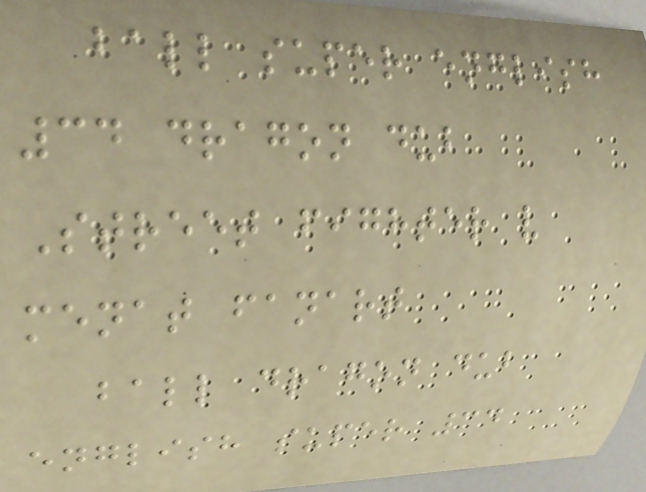ball super english
34 dragon dub
Street fighter v
menat fanart
ball dragon dub
english super 34
